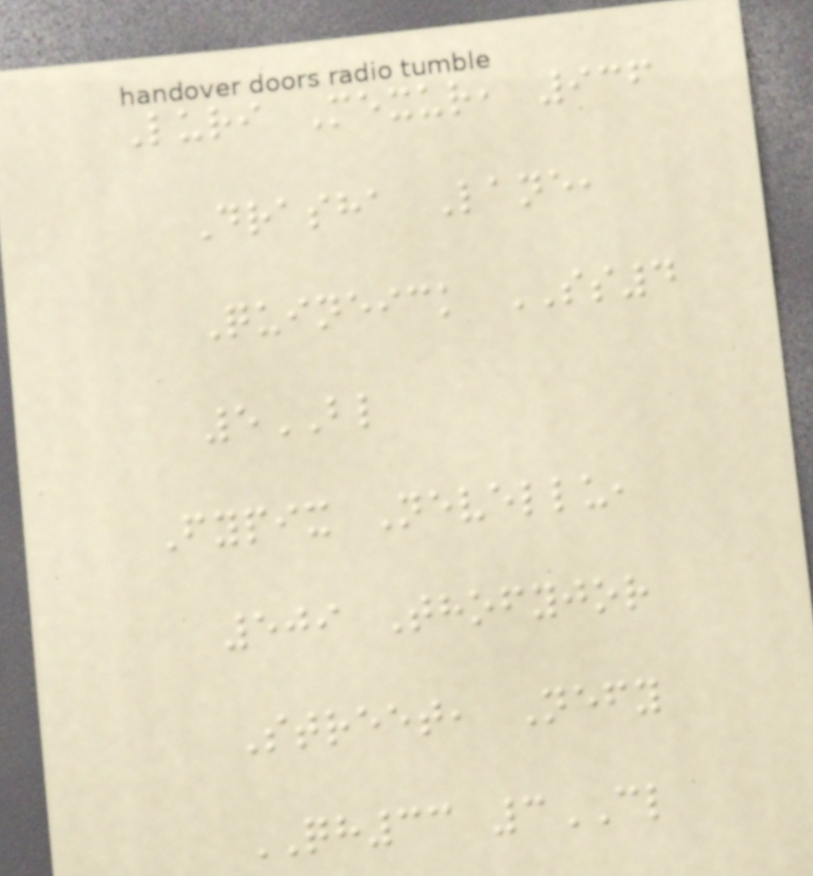Luri Mexur, 936
Drasha Lane,
Quineick SS4
5BL
Fypix Nevellu,
509 Thofyjor
Street, Nefy
QH33 3CL
